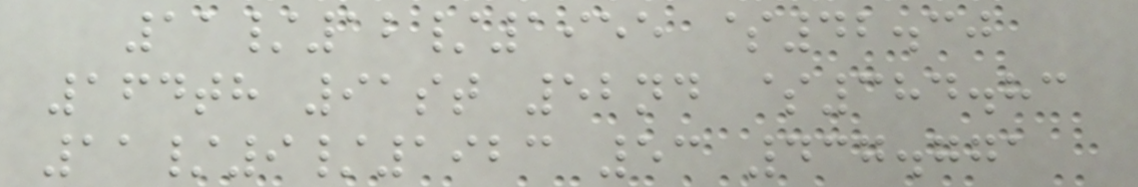11/12/1955 $42.30
164th 91st 52nd $384.83
11/9/1923 53 437.771
